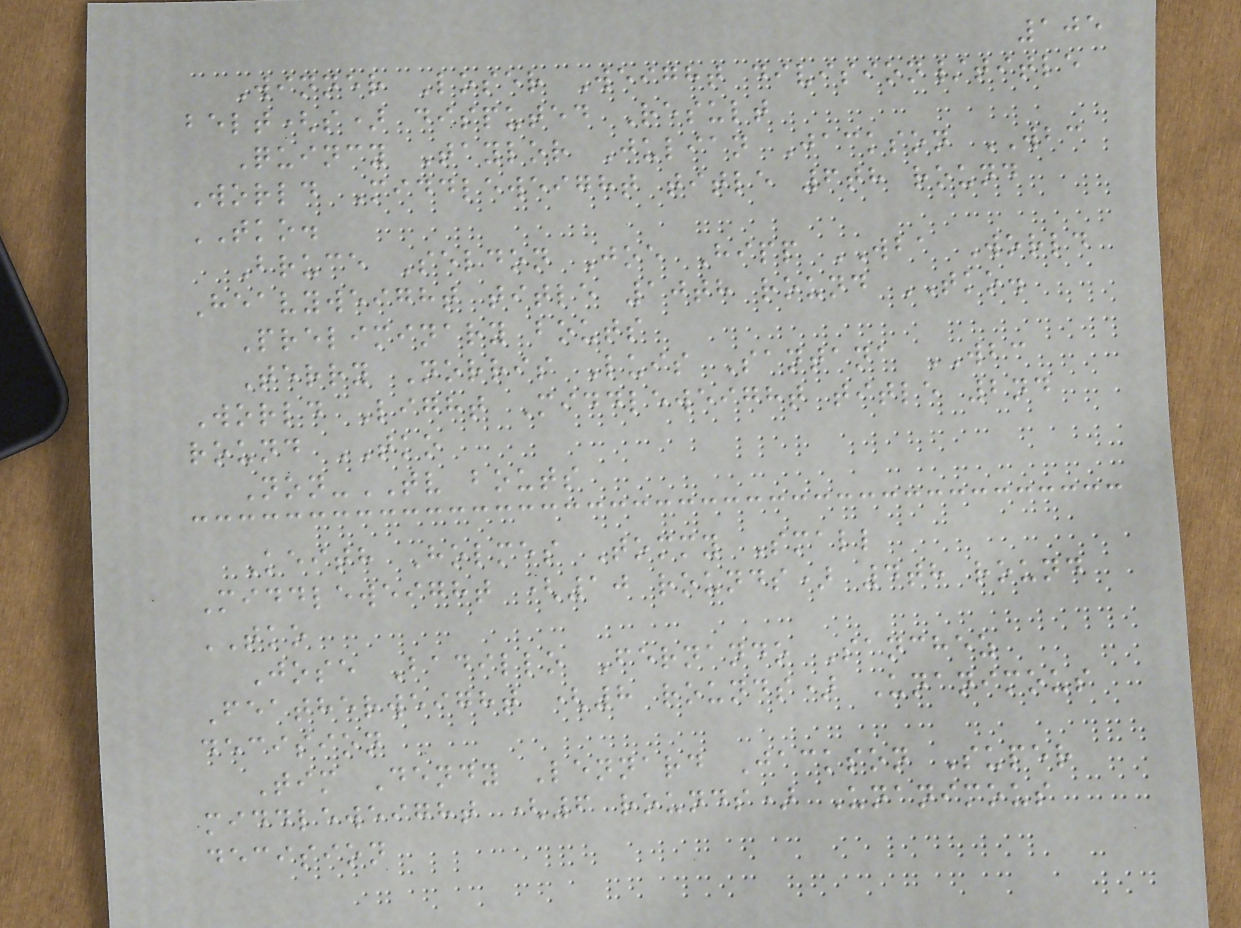105
Winner Loser Weight division/title
belt(s) disputed Result
Quincy Taylor Julian Jackson WBC
World Middleweight title 6th round
TKO.
Bruce Seldon Joe Hipp WBA World
Heavyweight title 10th round TKO.
Preliminary bouts
Terry Norris Luis Santana WBC
World Light Middleweight title 2nd
round TKO
Non-TV bouts
Keith Holmes Tommy Small
Middleweight (10 rounds) 4th round
TKO
Jose Badillo Fernando Sanchez
Featherweight (8 rounds) Unanimous
decision
Tim Dendy Lennard Jackson Super
middleweight (6 rounds) Unanimous
decision
